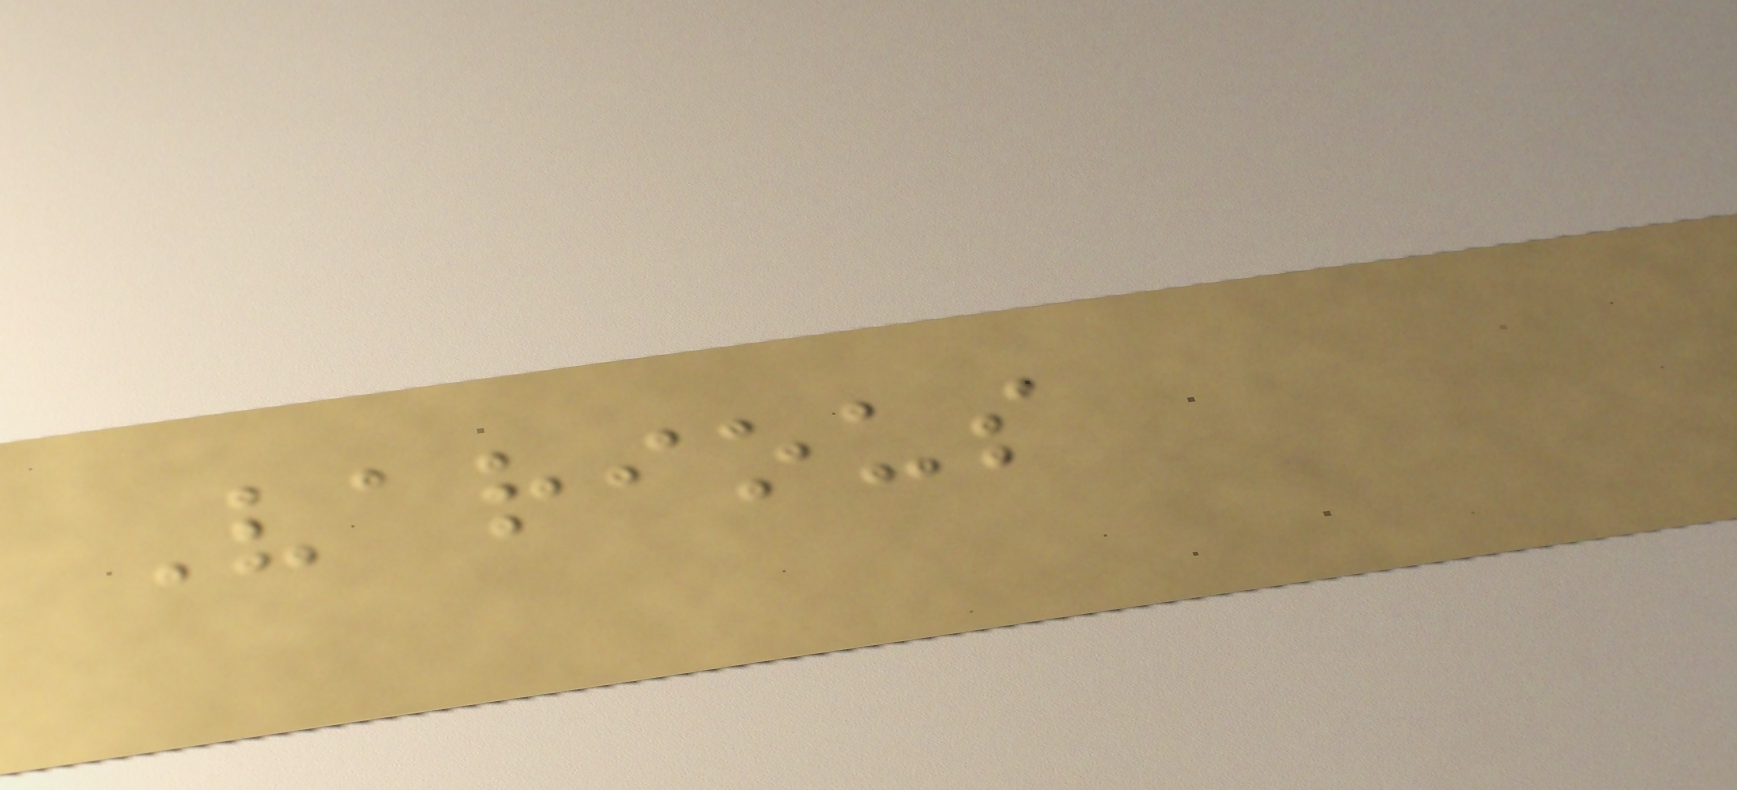Various
